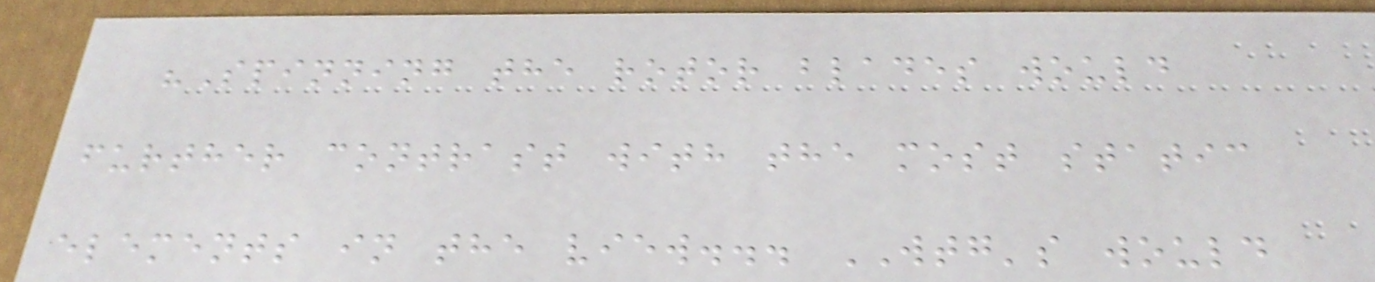"Spinning the rotor blades would
further contrast with the most static
elements in the view... WTG's would
